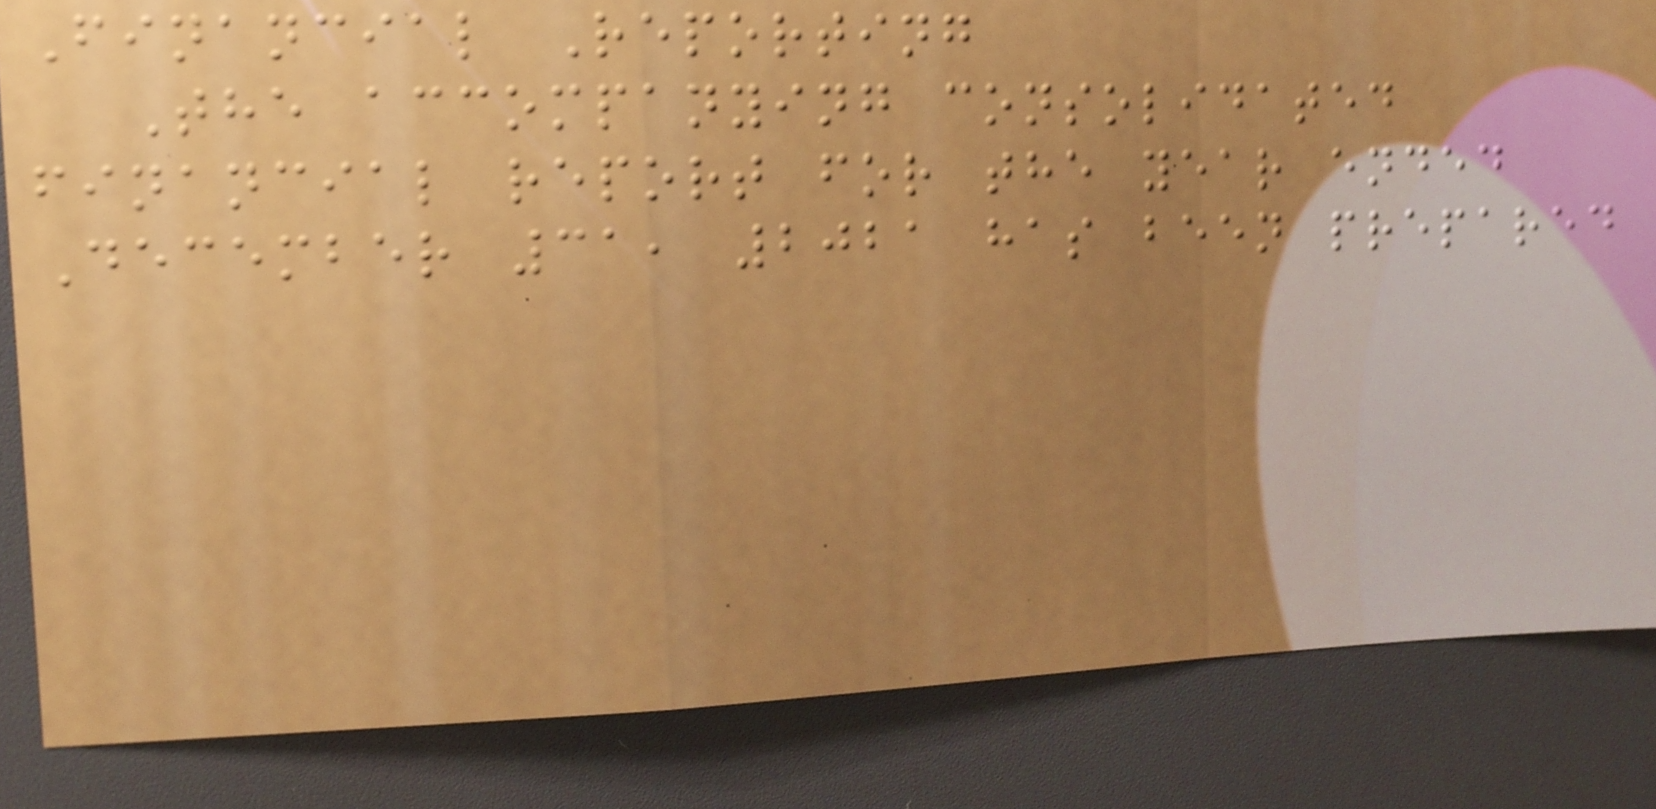Financial Reporting
The accompanying consolidated
financial report for the year ended
December 31, 2021 has been prepared
